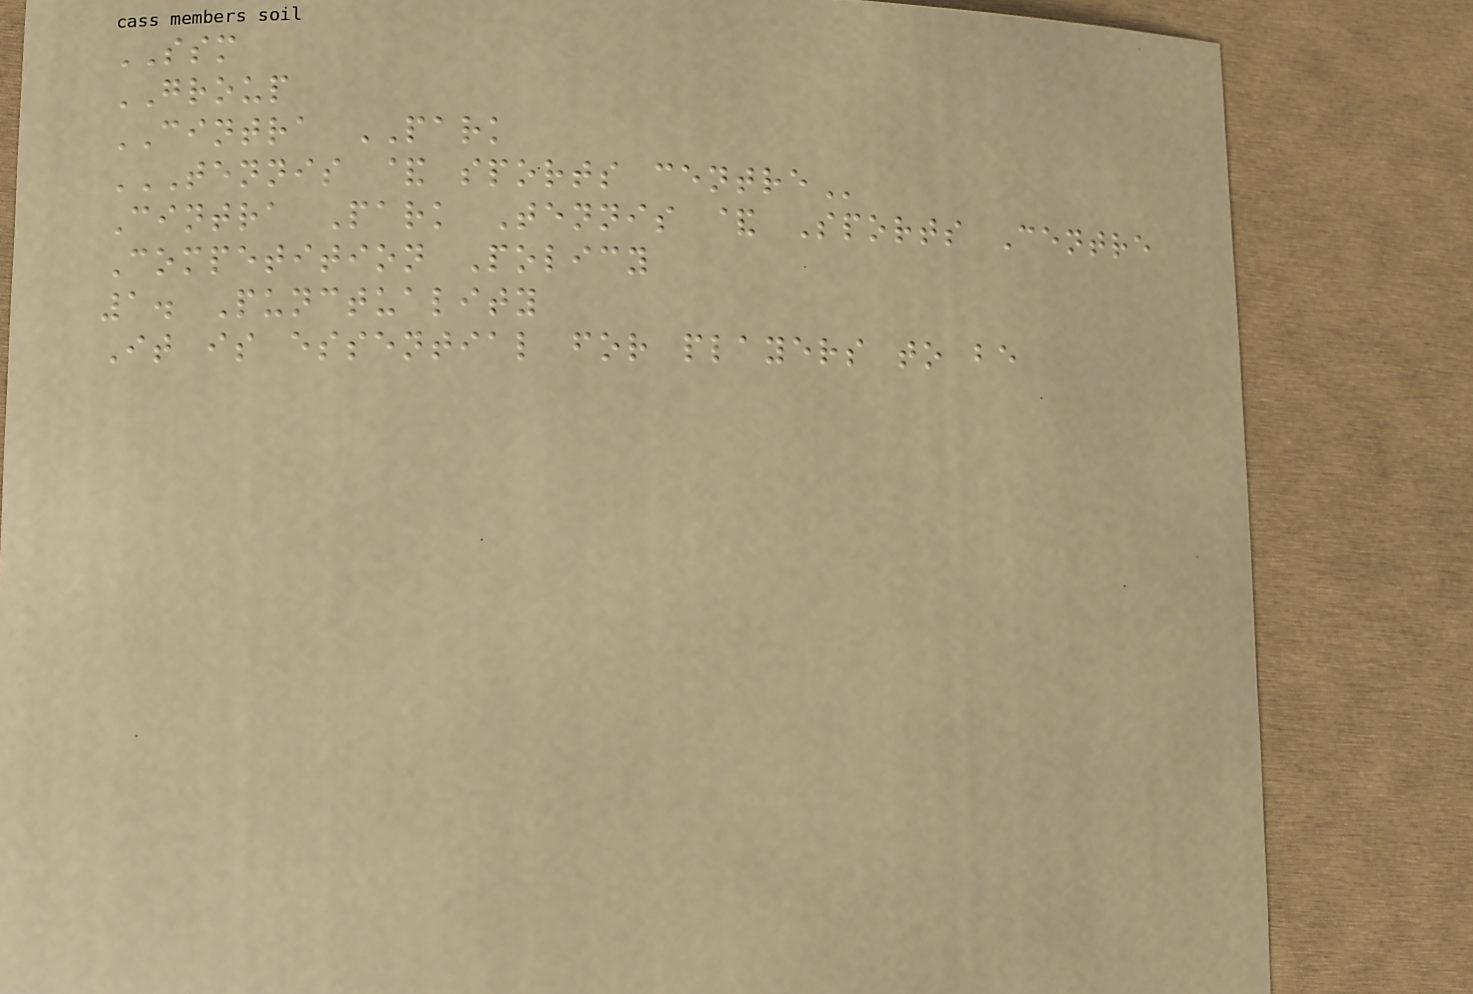SSM
GROUP
CINTRA PARK
TENNIS & SPORTS CENTRE
Cintra Park Tennis & Sports Centre
Competition Policy
1. Punctuality
It is essential for players to be
